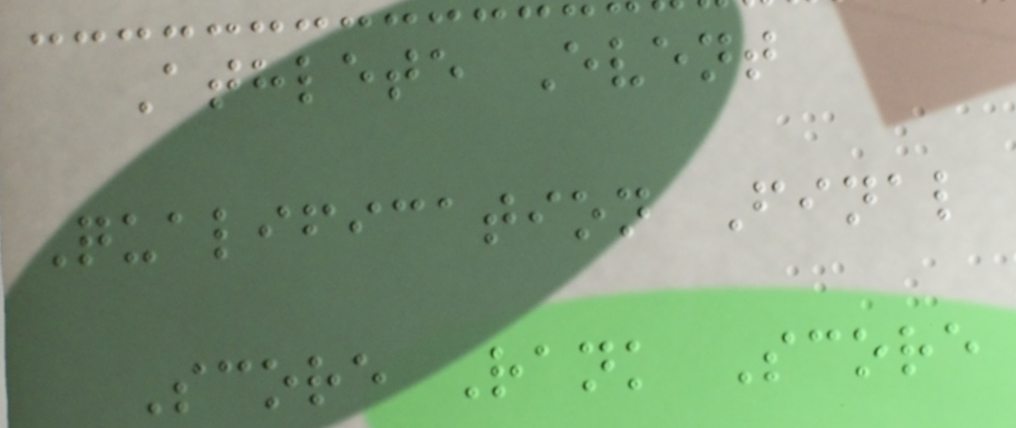Athlete Event
Qualification Final
Score Rank Score
